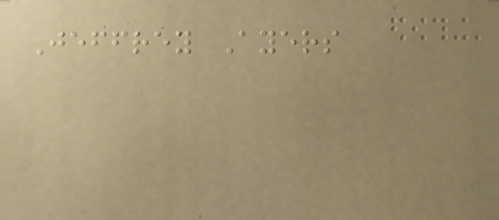Jeffrey Ayers
